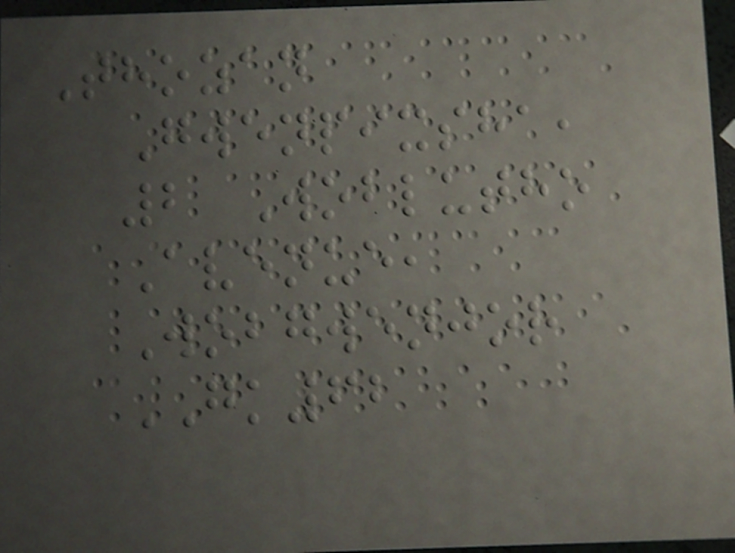Thozan
Gwenpixsha,
2 Woblutho
Avenue,
Wobgwenjor
GK62
